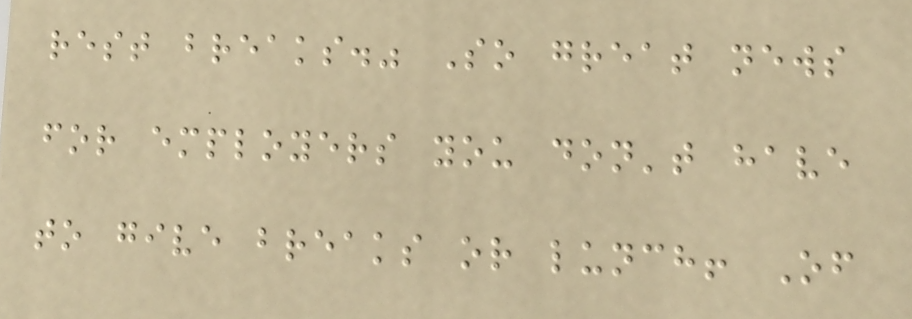rest breaks." So great news
for employers you don't have
to give breaks or lunch! Of
